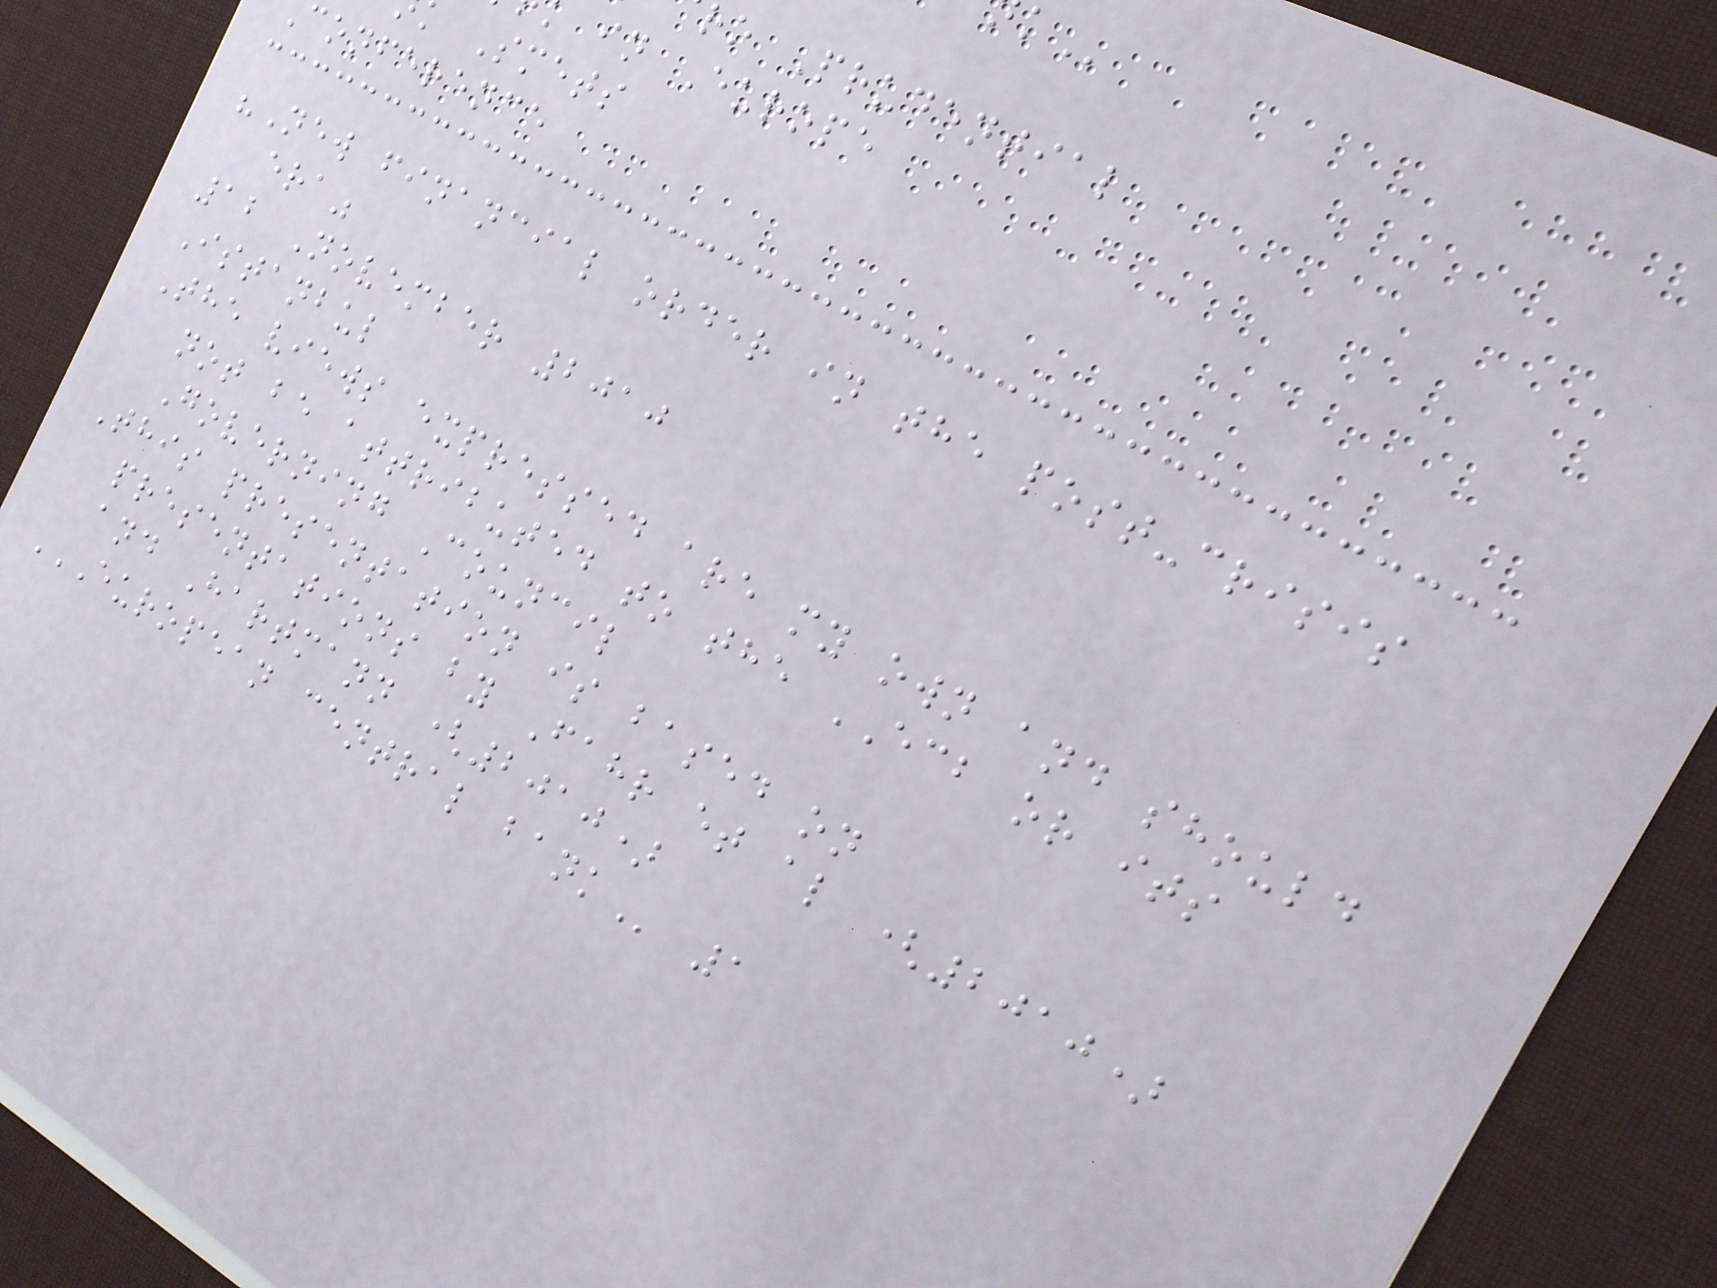ro Prudential
in Europe
Smets
conference
"New financial order in the post-crisis
era"
12 November 2010
Istanbul
The views expressed are my own and should
not be attributed to the ECB or its
Governing Council
This presentation is based on
presentations by Fahr et al (2010)
and Hartmann (2010)
EUROPEAN CENTRAL BANK 1
